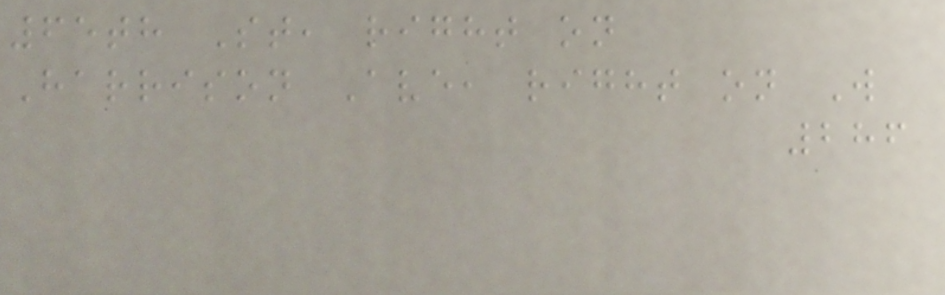65th St, right on
Harrison Ave, right on W
286
